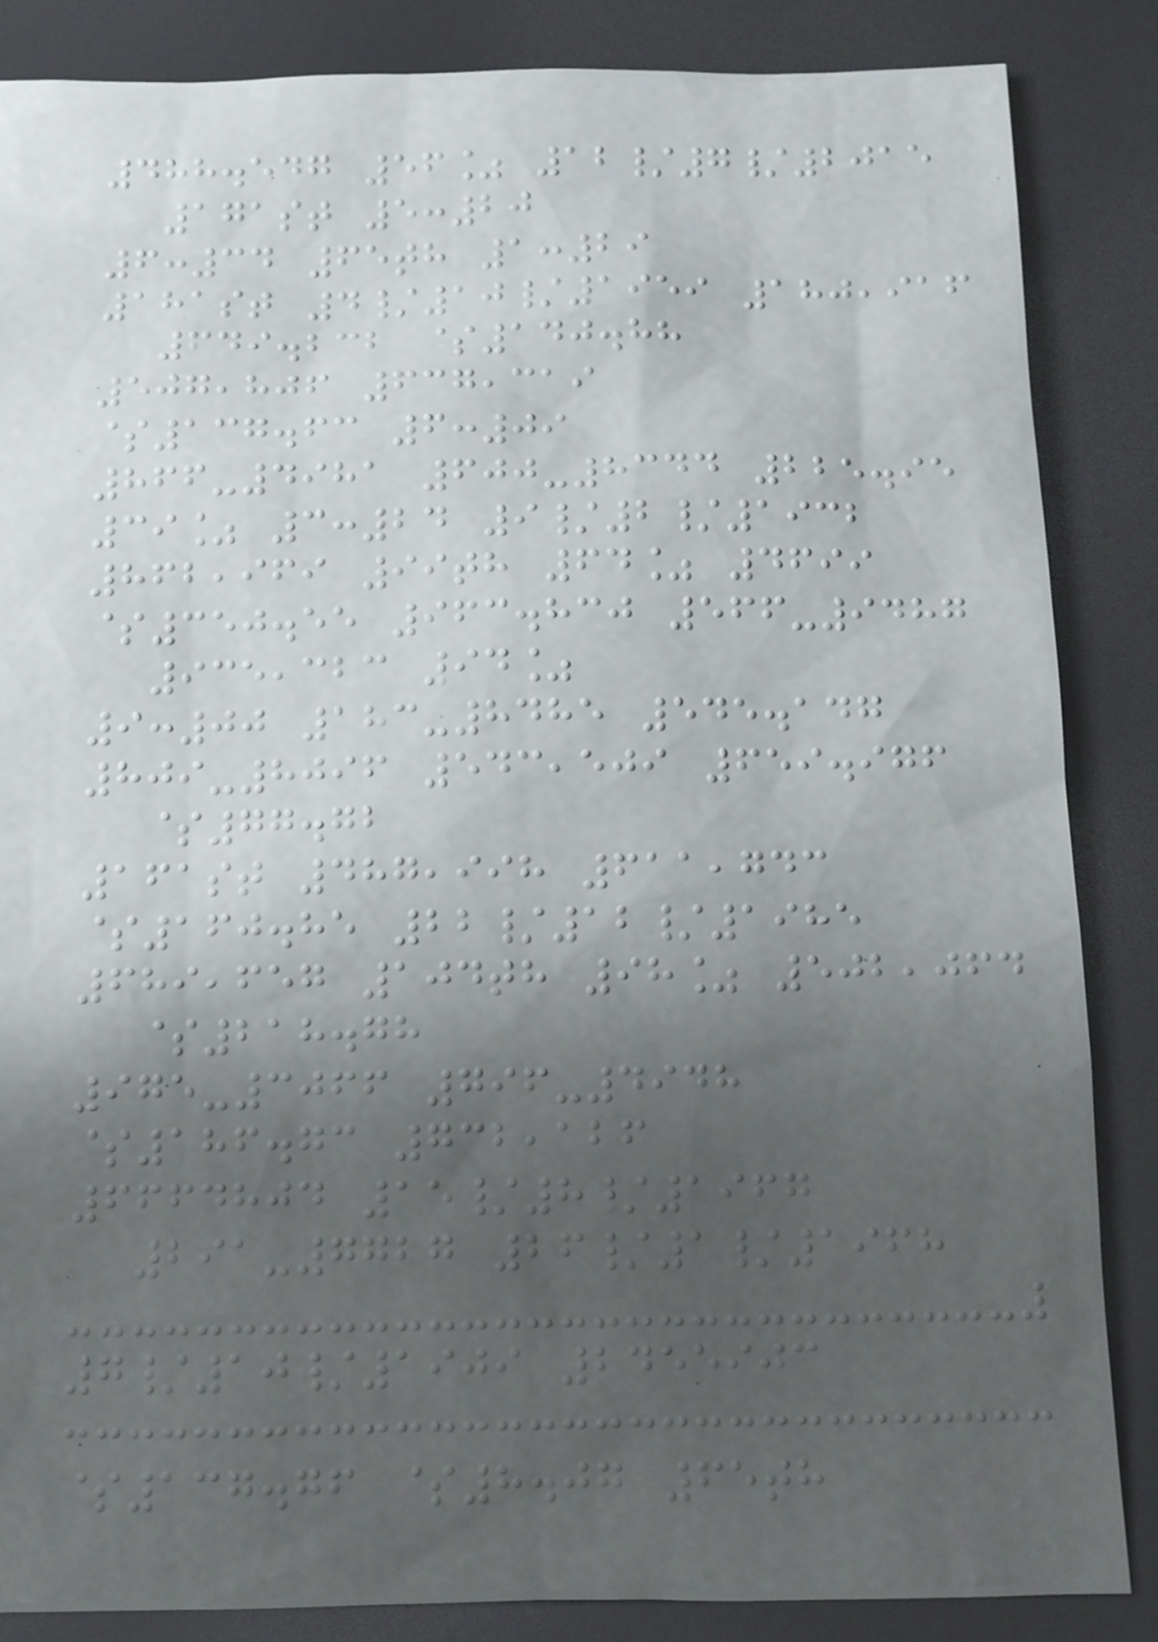488.547 56% 12/7/2015
171st 5:20
6:34 65th 1:29
181st 4/10/1959 180,916
649.232 $140.88
507,806 637,319
$137.63 6:09
866-4981 600-8344 225.95
39% 3:24 9/2/1932
862,969 99th 64% 4699
$350.55 963.830 566-9487
935,323 94%
9:00 183-8485 545.147
809-8096 543,509 659.976
$77.72
161st 487,998 611,743
$160.85 22/12/1985
689,657 104th 98% 502,064
$218.78
975-3066 796-4948
$186.73 732,126
6664804 15/8/1967
291-7727 26/1/1968
7/10/1909 2455903
$137.76 $8.07 65th
